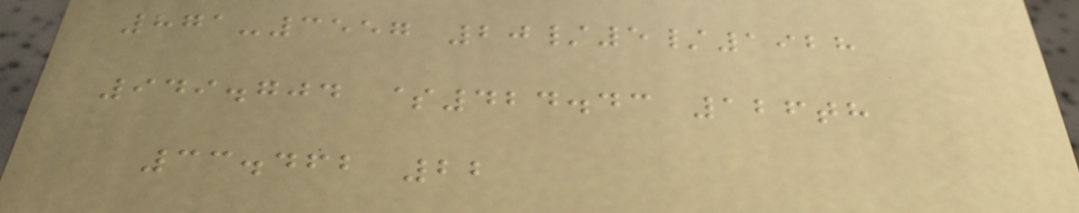871-3557 20/5/1928
949.704 $424.43 126th
33.462 22
